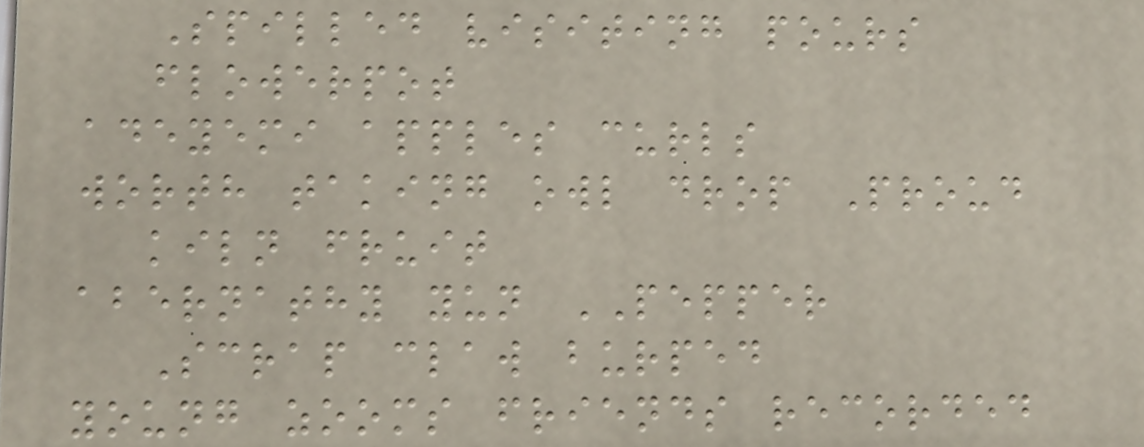Spilled visiting pours
flowerpot
adeyemi apples curls
worth taking owl drop Proud
kiln fruit
abernathy yun PEPPER
Scrap claw burped
young zooms friends recorded
